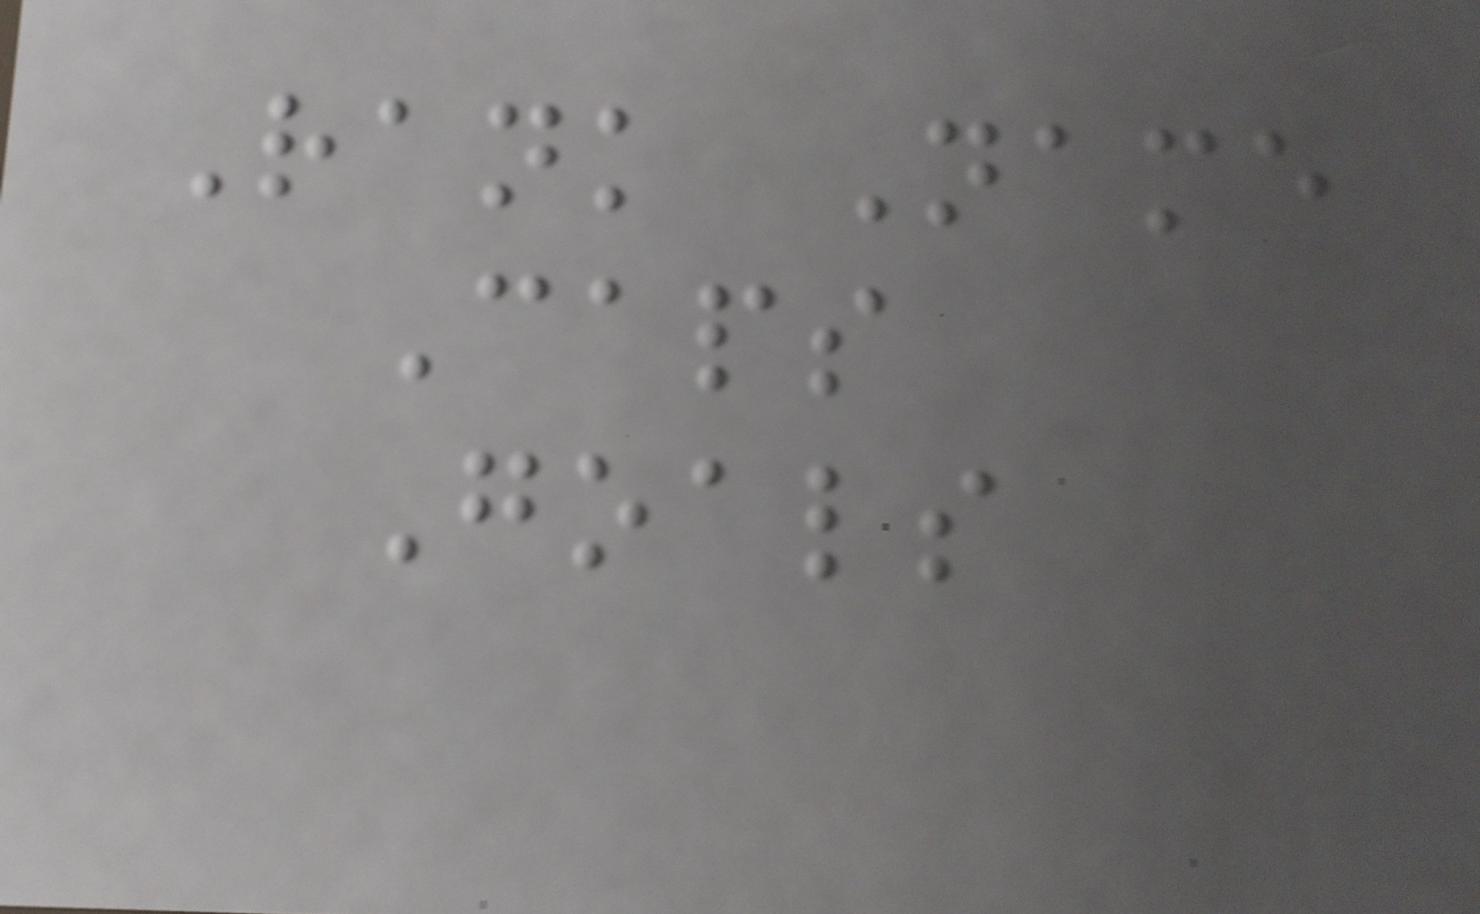Rank Name
Caps
Goals
